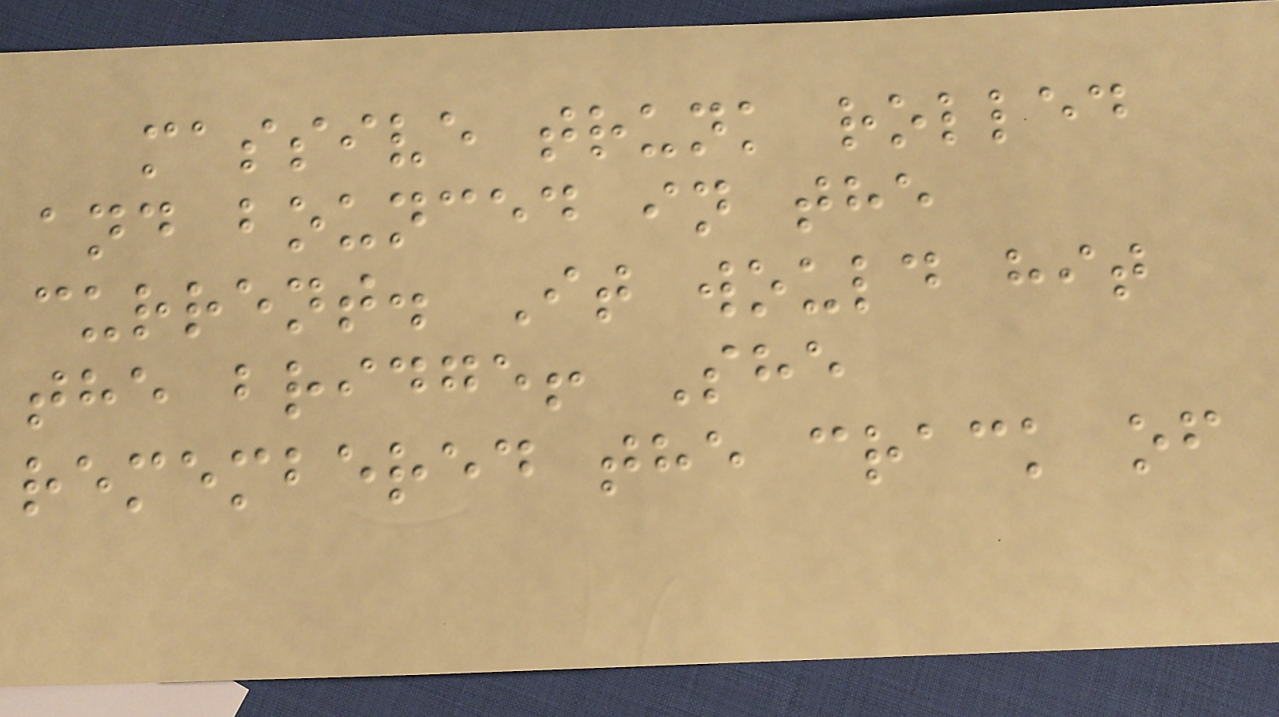massive trunk rolled
and bounced in the
current. It would hit
the bridge! She
remembered the crack of
